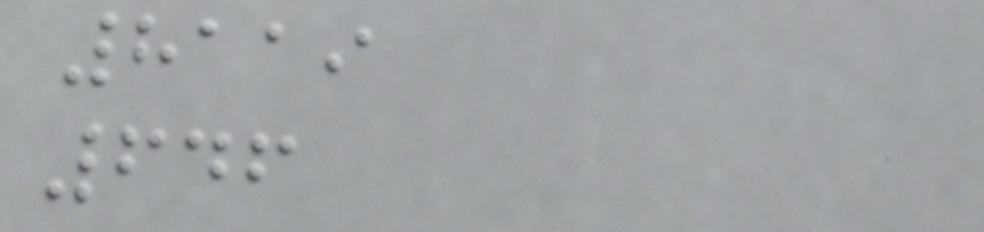8119
646
